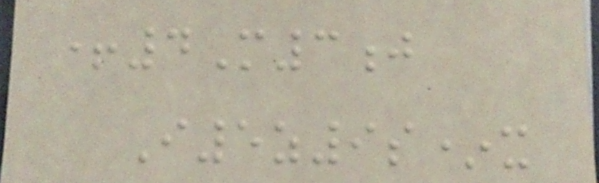+4M3j
I5z9s*x
